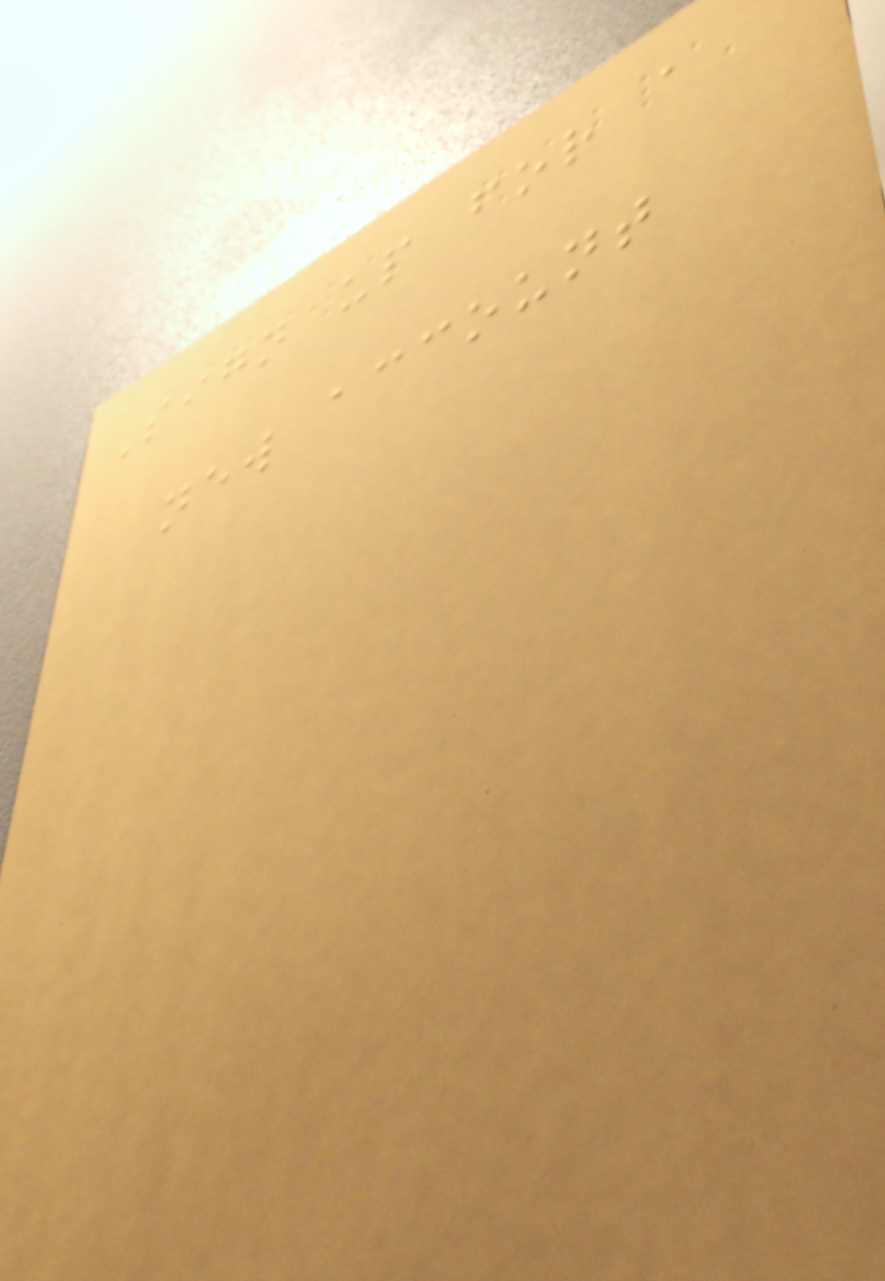Sign up for a
new account
